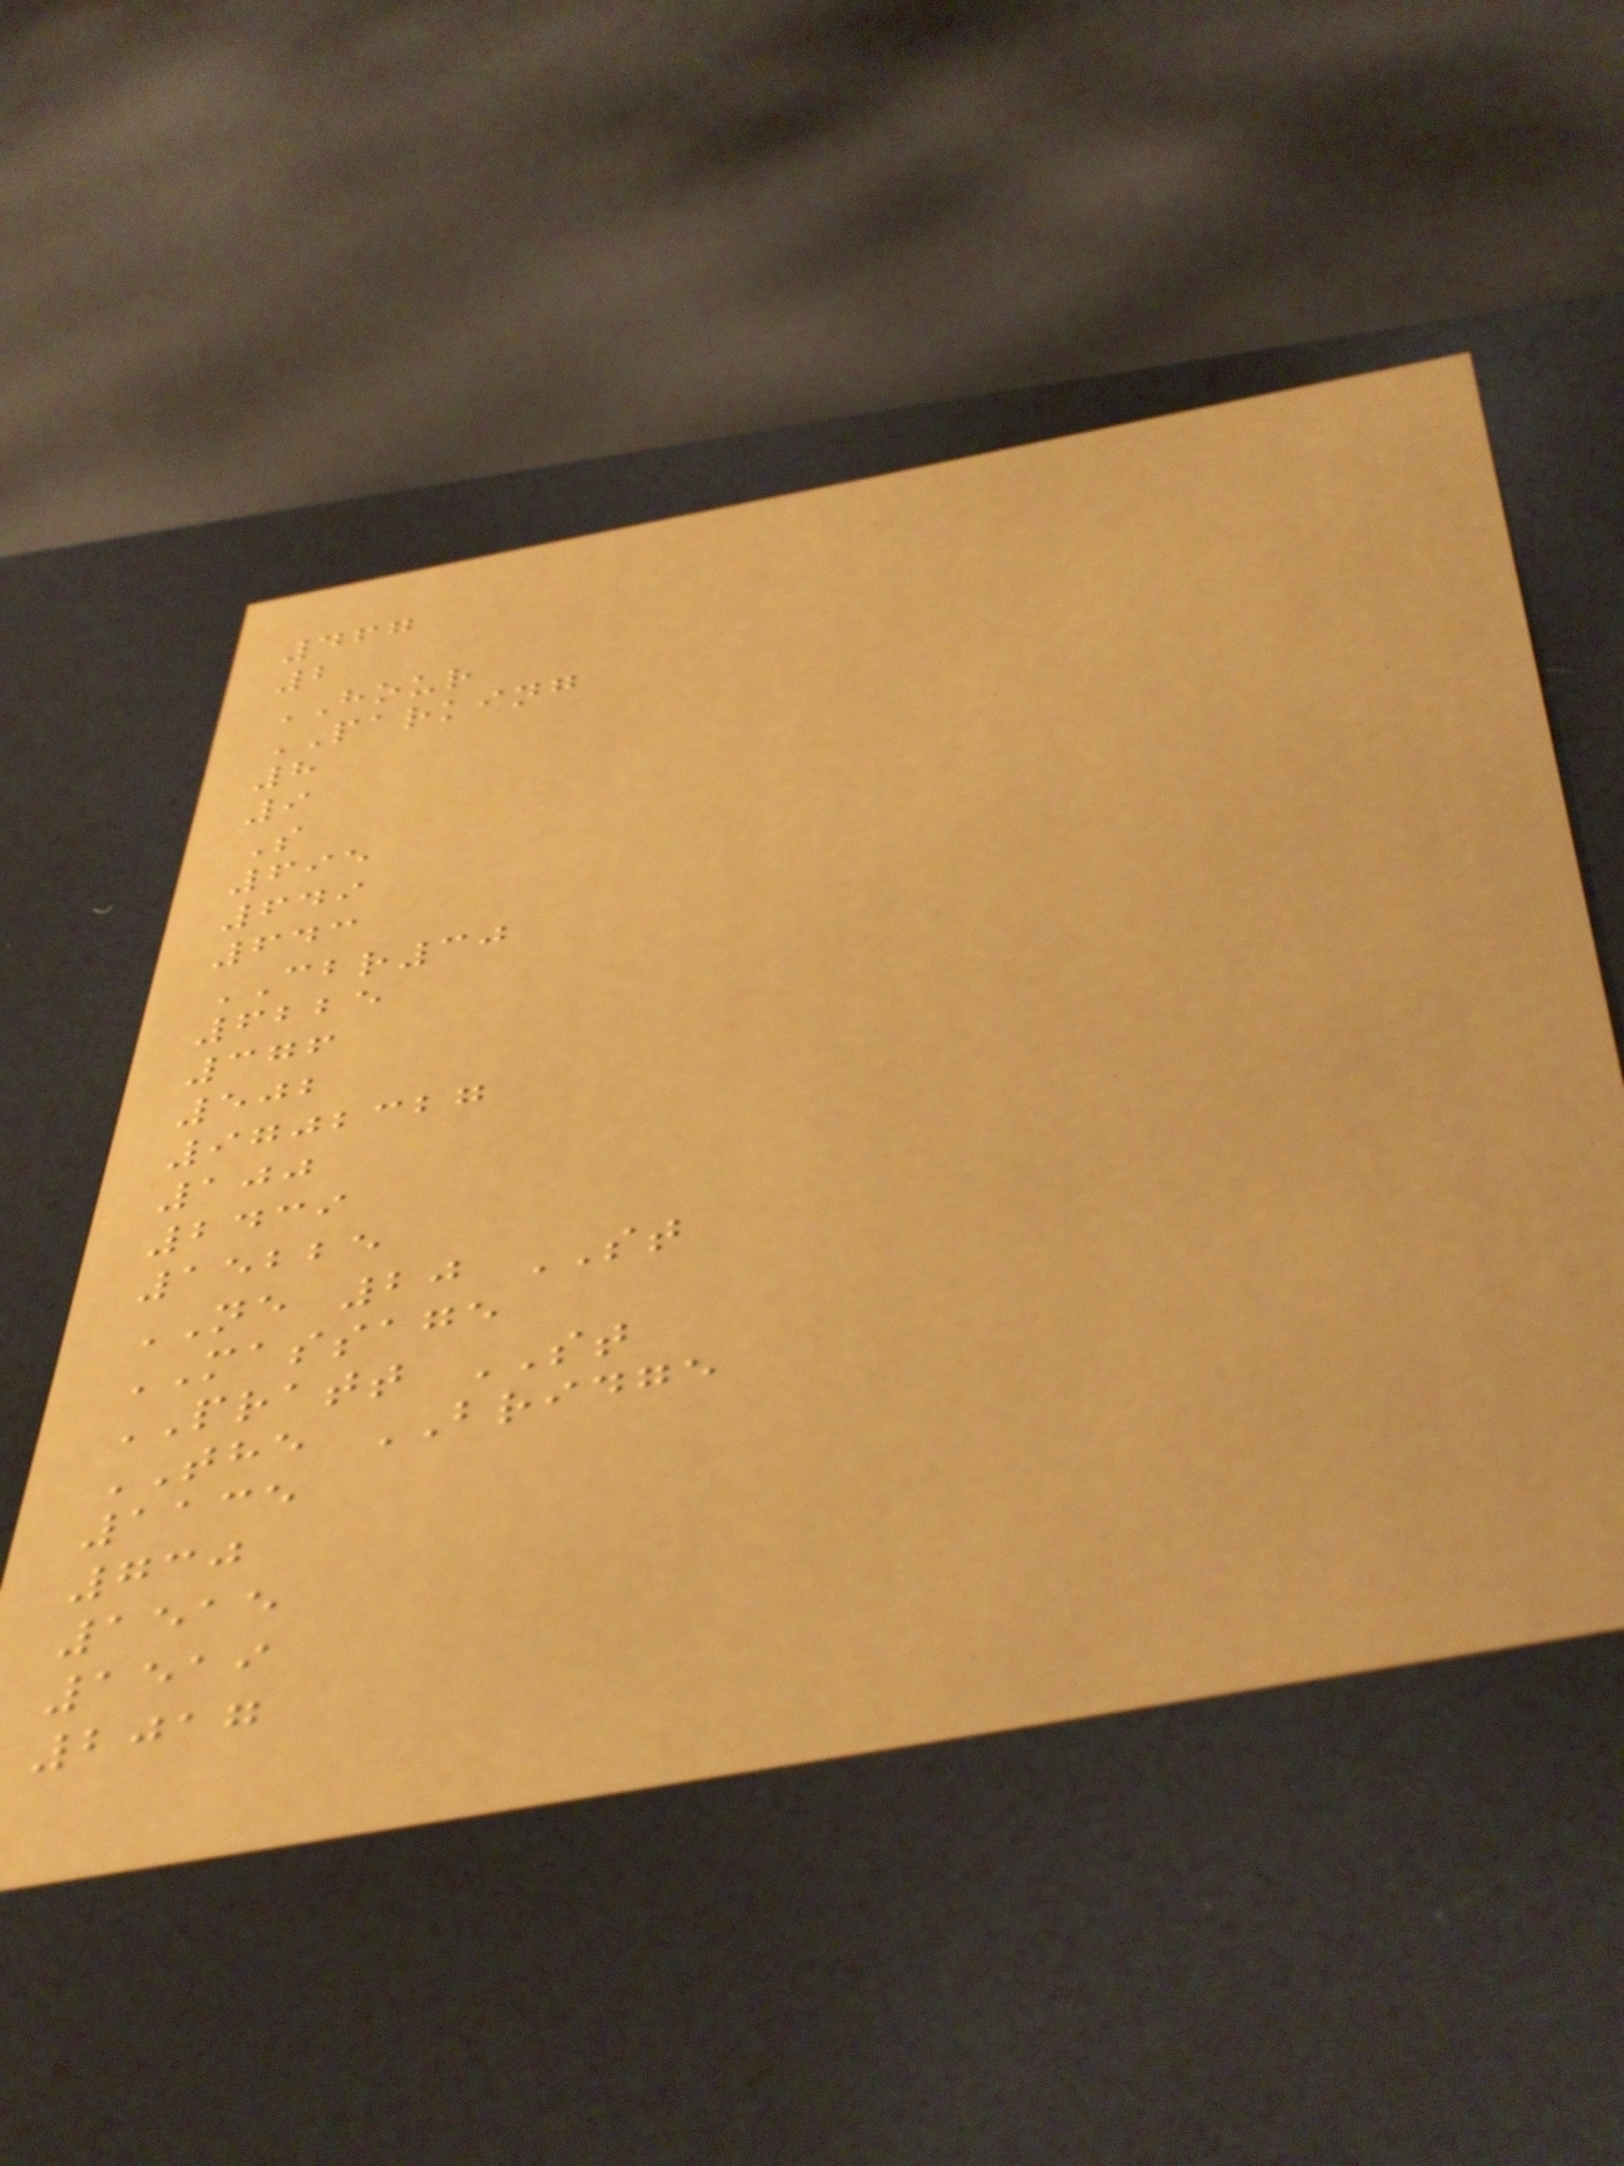467
2
HOUR
PARKING
8
9
S
695
649
643
CBR30
6225
376
502
9702327
100
2439
15225
NE 20 ST
MASSAGE
PRATT ST
THE BRIDGE
1135
730
1515
1519
2017
